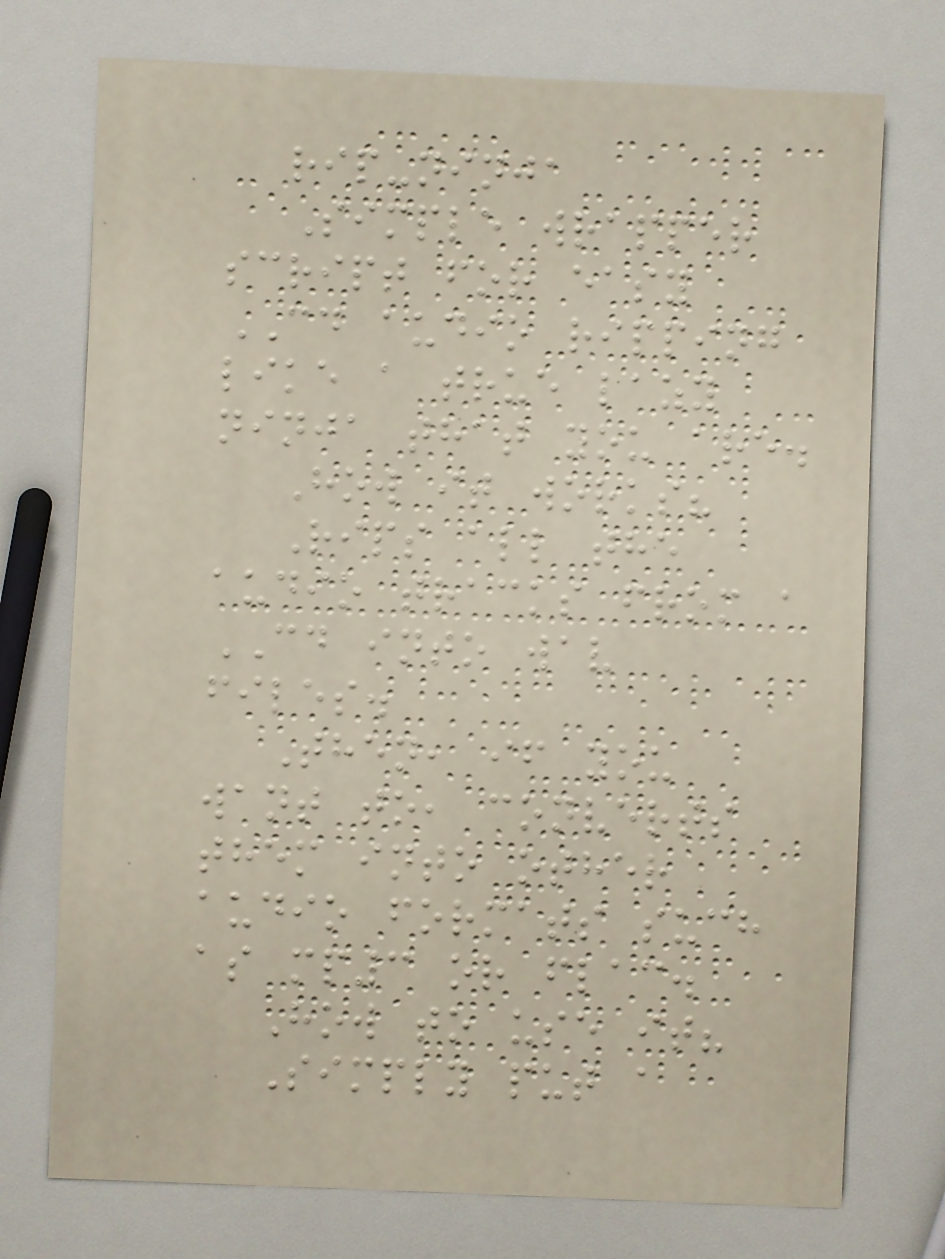rip-ninja
Simple wrapper
script for easy
CD audio ripping
like a true lazy
ninja that you are.
How it works?
Rips all the
audio tracks from a
CD into wav
files.
Then, if you
want to, converts
them into other
audio formats such
as mp3 or flac.
How to use it?
Simply put a
